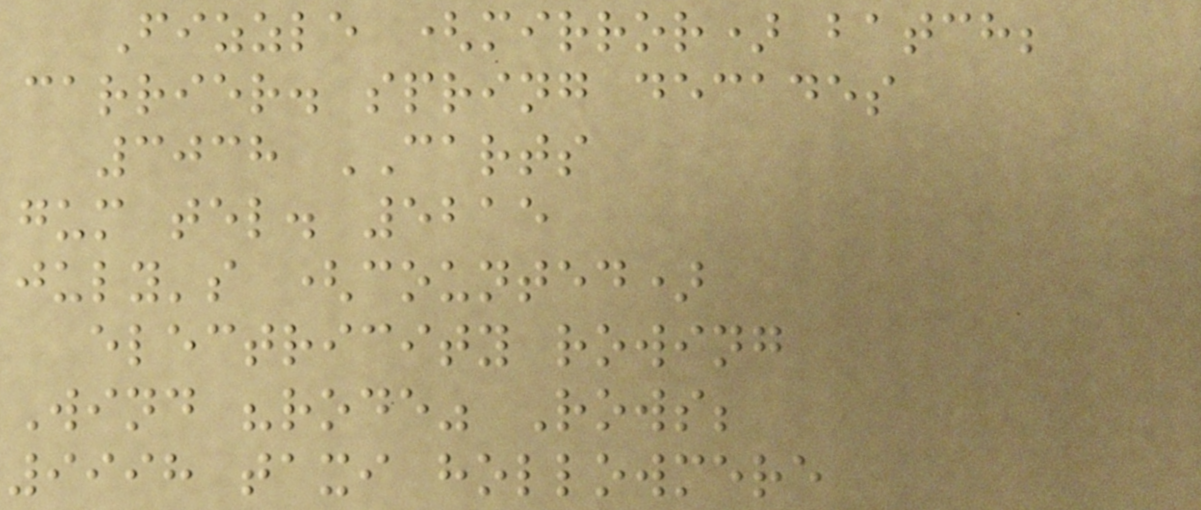Fizzle (mirror) batch;
carrier. spring decades
3038 CARTS
gum tel. 5215
july's (counted)
electricity rowing
Wind "rode" Rows;
9998 taxi hollowmere
